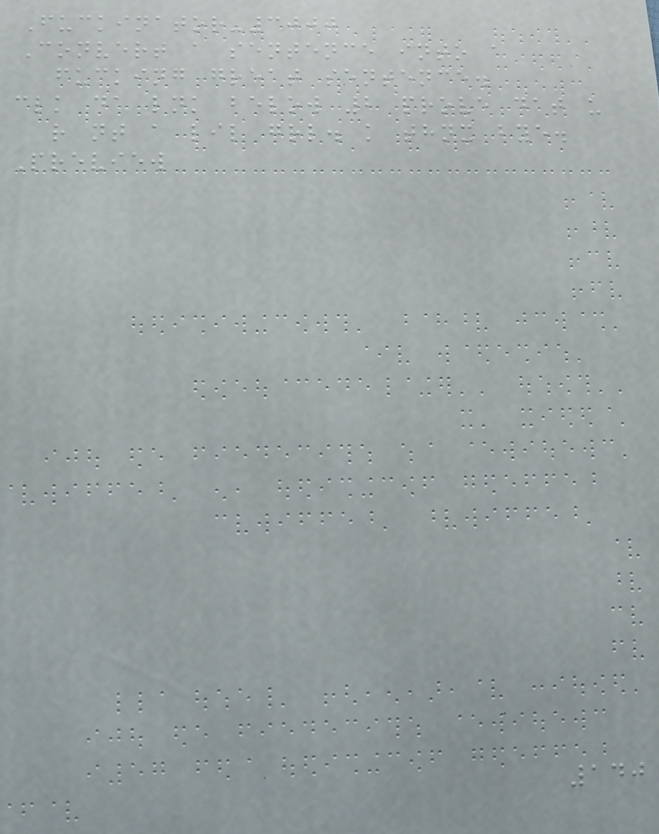Fuckinator-3000
Convert a sentence into a
fucking great sentence.
clk da lnk below 2 prove dat u
r nt a lil grl. k thnx bye.
Preview
140
